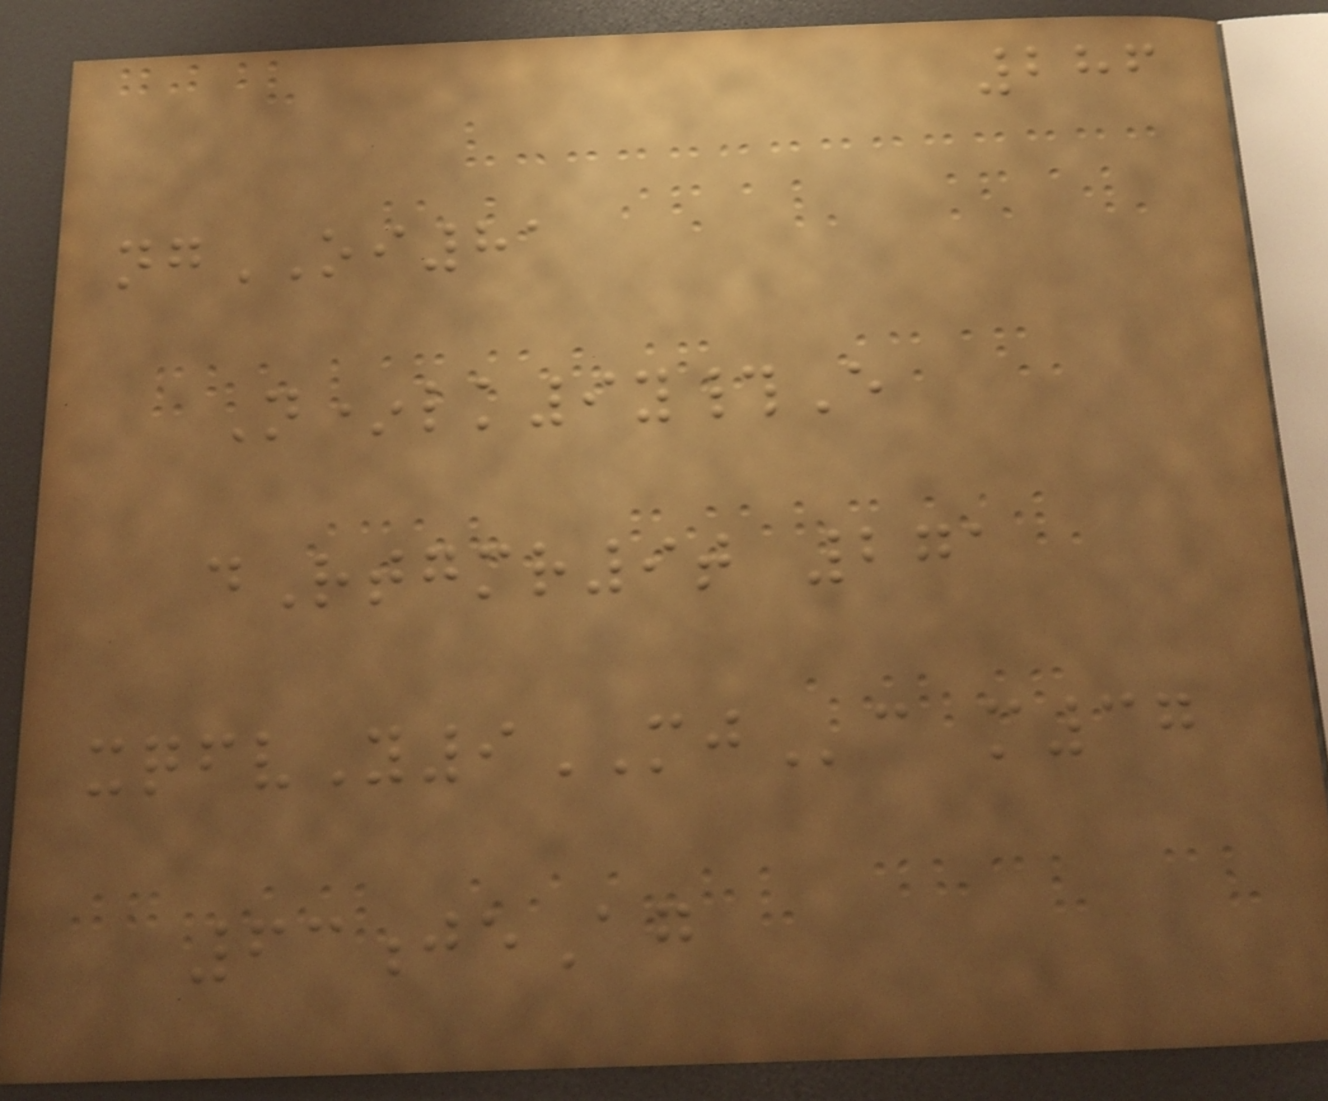286
ngOI81
N*lk9y#E
dRtgmr9t 271
xqfvY9MJc m37
63jeAg
